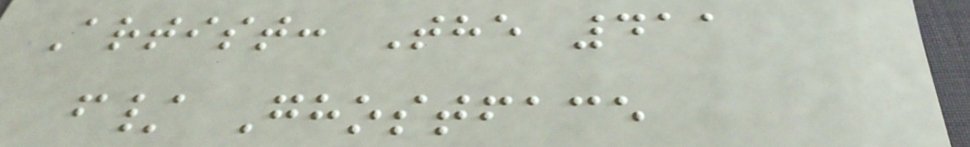Artist: The 411
f/ Ghostface
